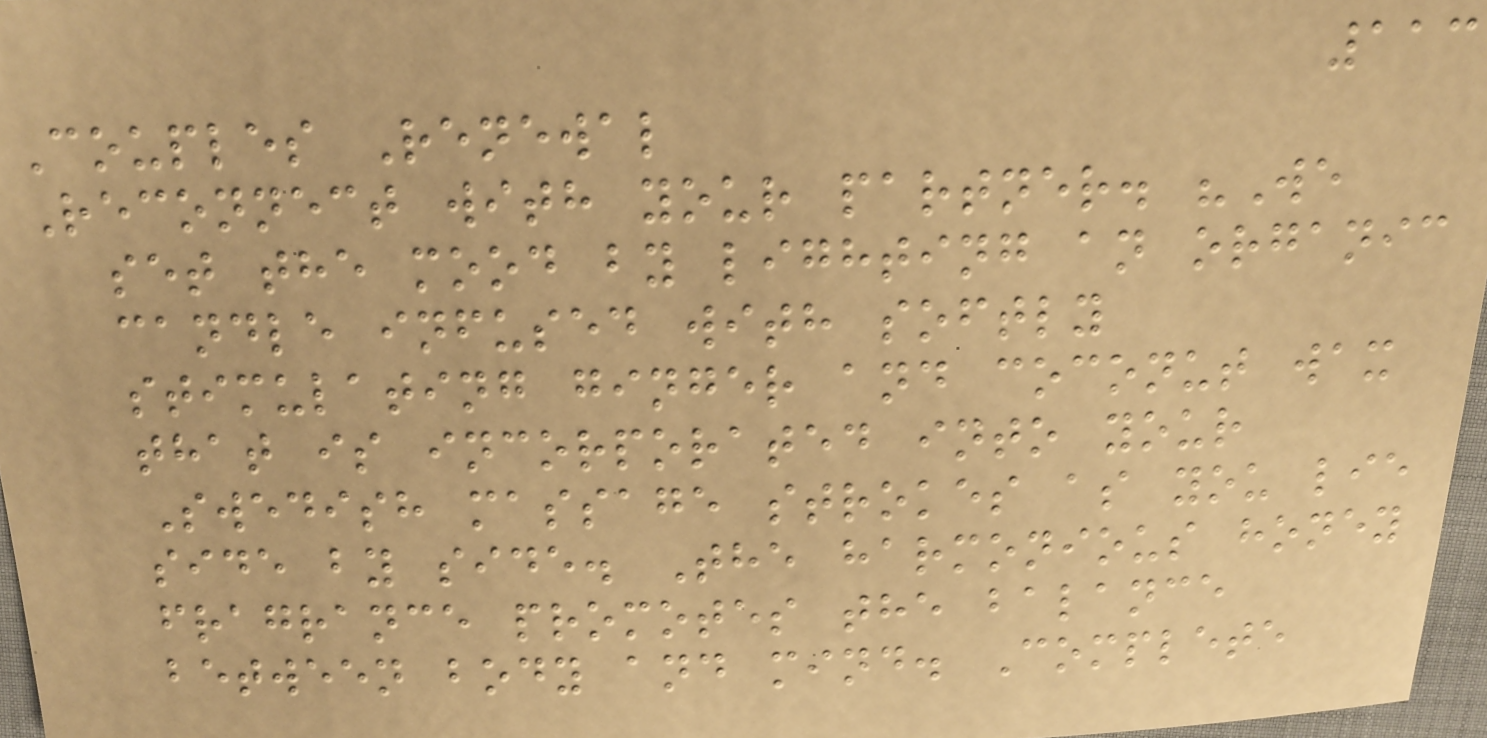113
Couples Renewal
Reconnect with your partner. "We
set the mood by lighting an organic
candle infused with softly
stimulating ginger and coconut wax
that is incorporated into your
Swedish massage strokes as you lie
side by side. The harmonious honey
fragrance promotes the balance
between body and mind. Complete
